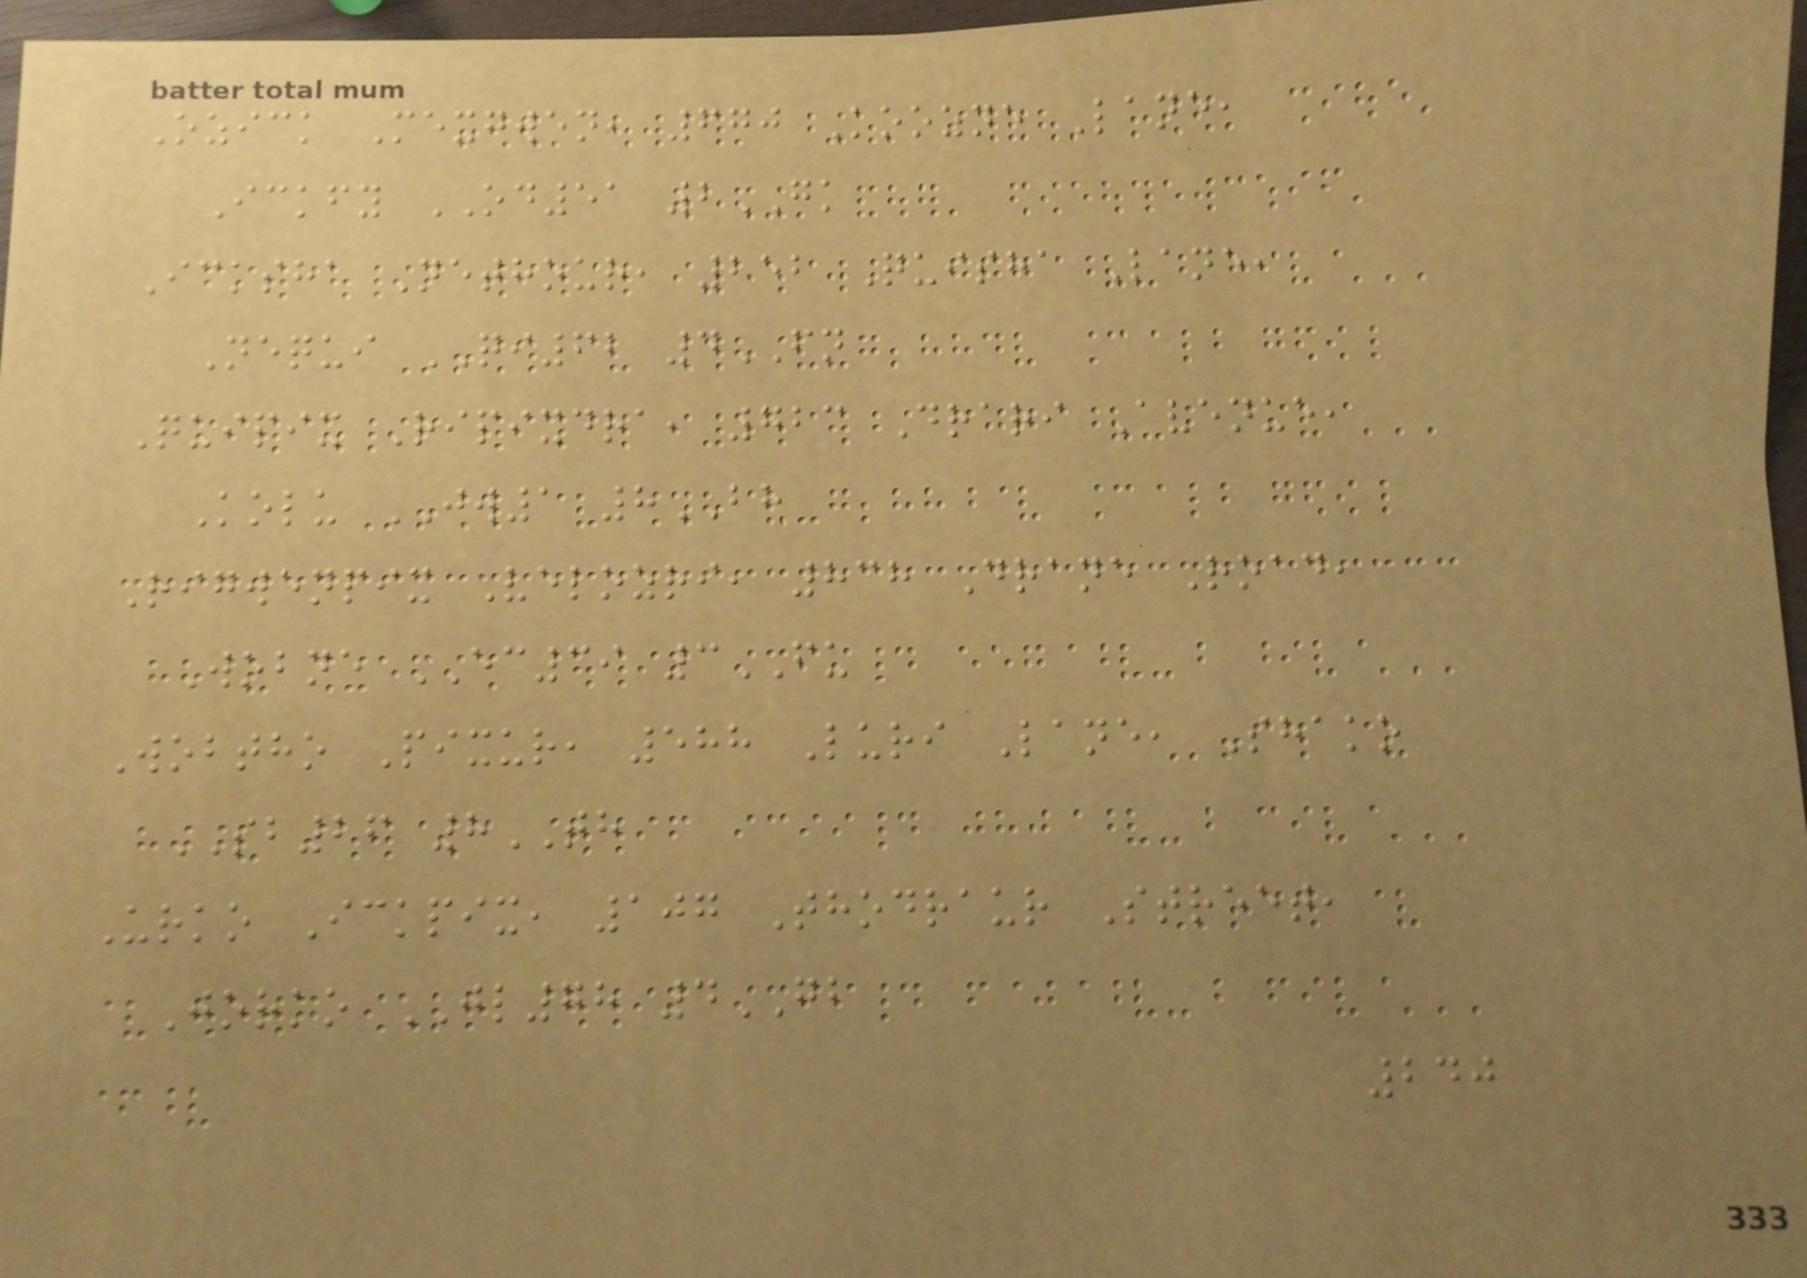Ozick Mexgwen, 670 Koozne Lane,
Ickfy OD51 2GK
Icksha Nethour, 252 Quisha Lane,
Nequi QI62 4FN
Quipix Ripixdra, 723 Drari Avenue,
Kolu JW1 8BH
Rigwenpix Velozri, 838 Drane Road,
Wobne EC39 3FU
Wobtho Pixur, 588 Luri Lane, Shako
SB26 8TH
Urko Ickpix, 107 Thodraur Street,
Jorko JL78 4GB
240
